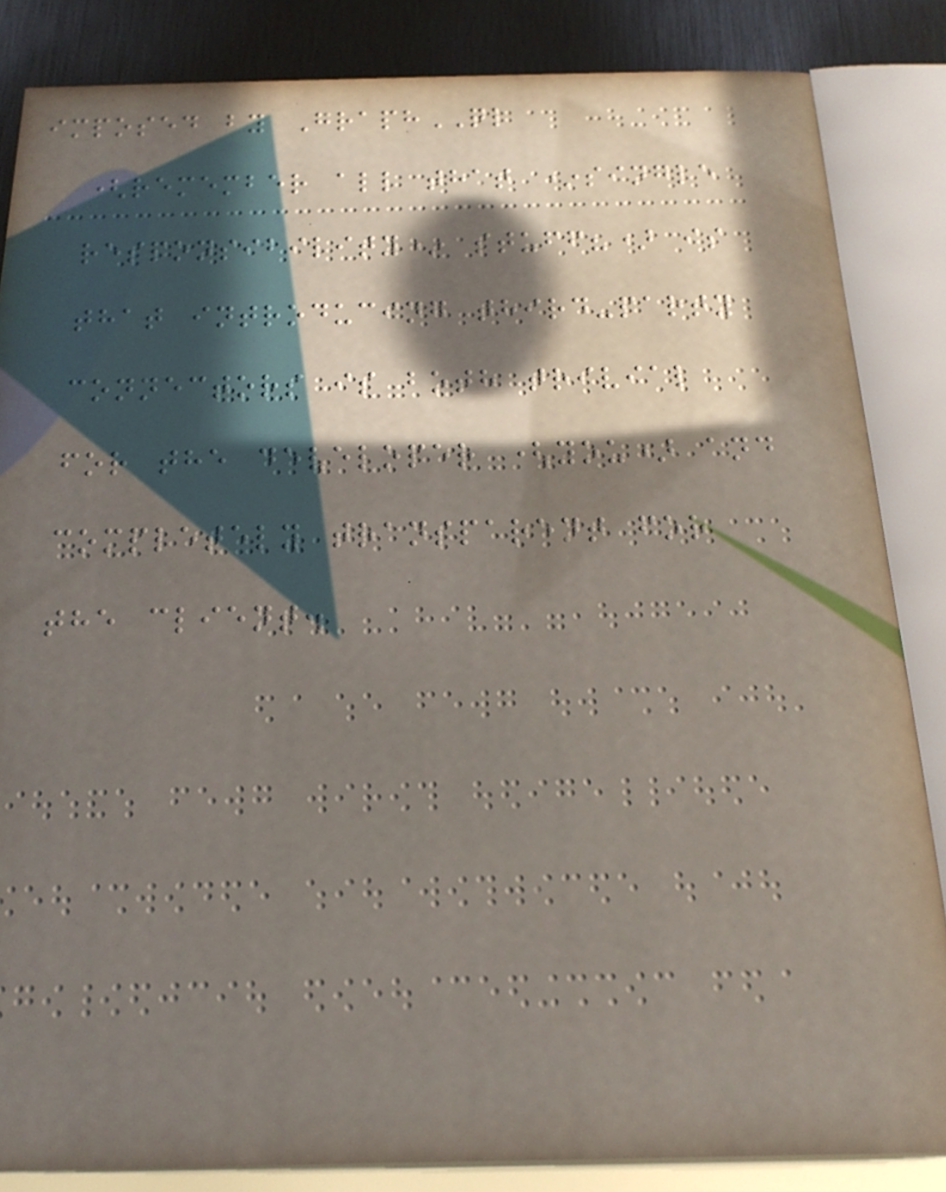imposed by GraphQL
(remember all that *single
responsibility* stuff?) is
that introducing third-party
connectors is both trivial
for the developer (you) and
completely transparent for
the client.
